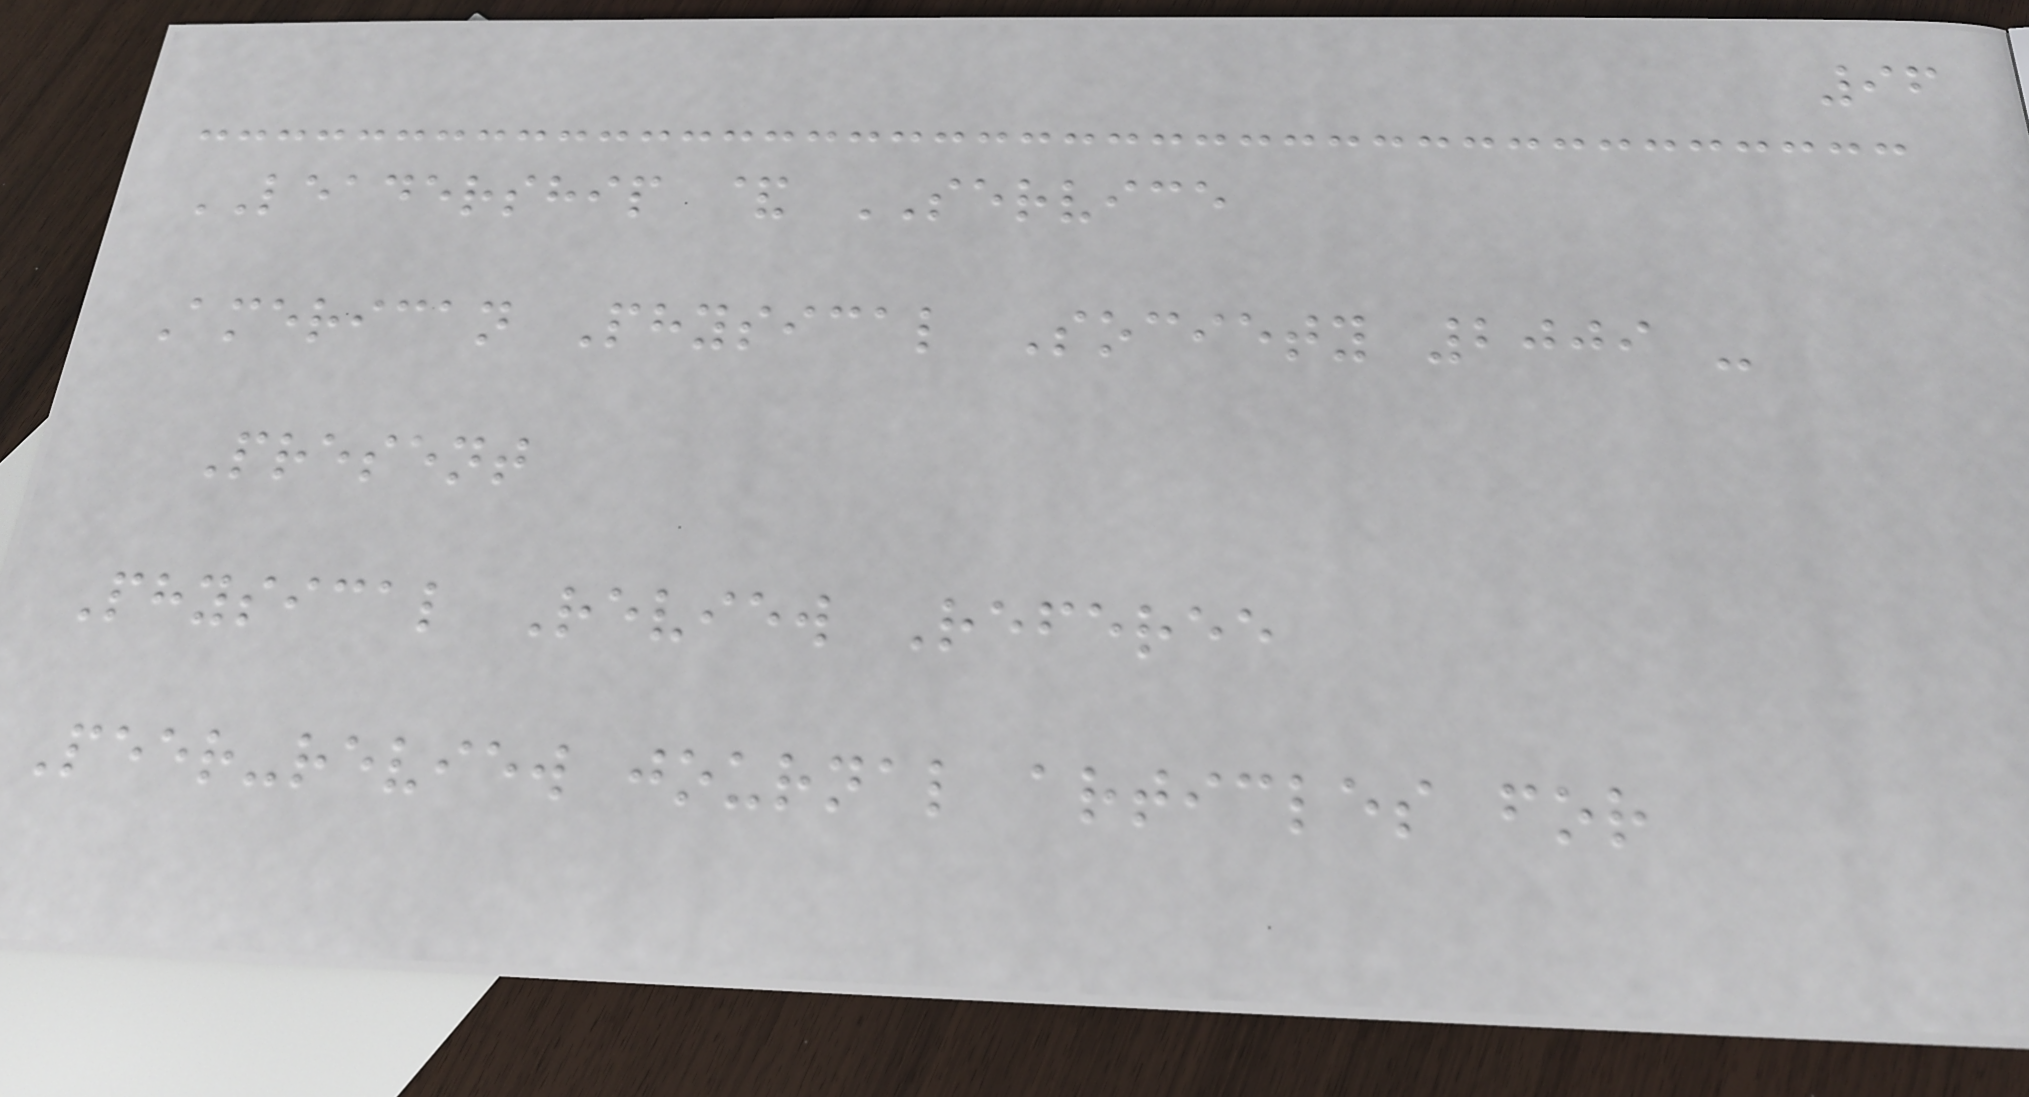96
LEADERSHIP & SERVICE
American Physical Society 2009 -
Present
Physical Review Referee
Peer-review journal articles for
